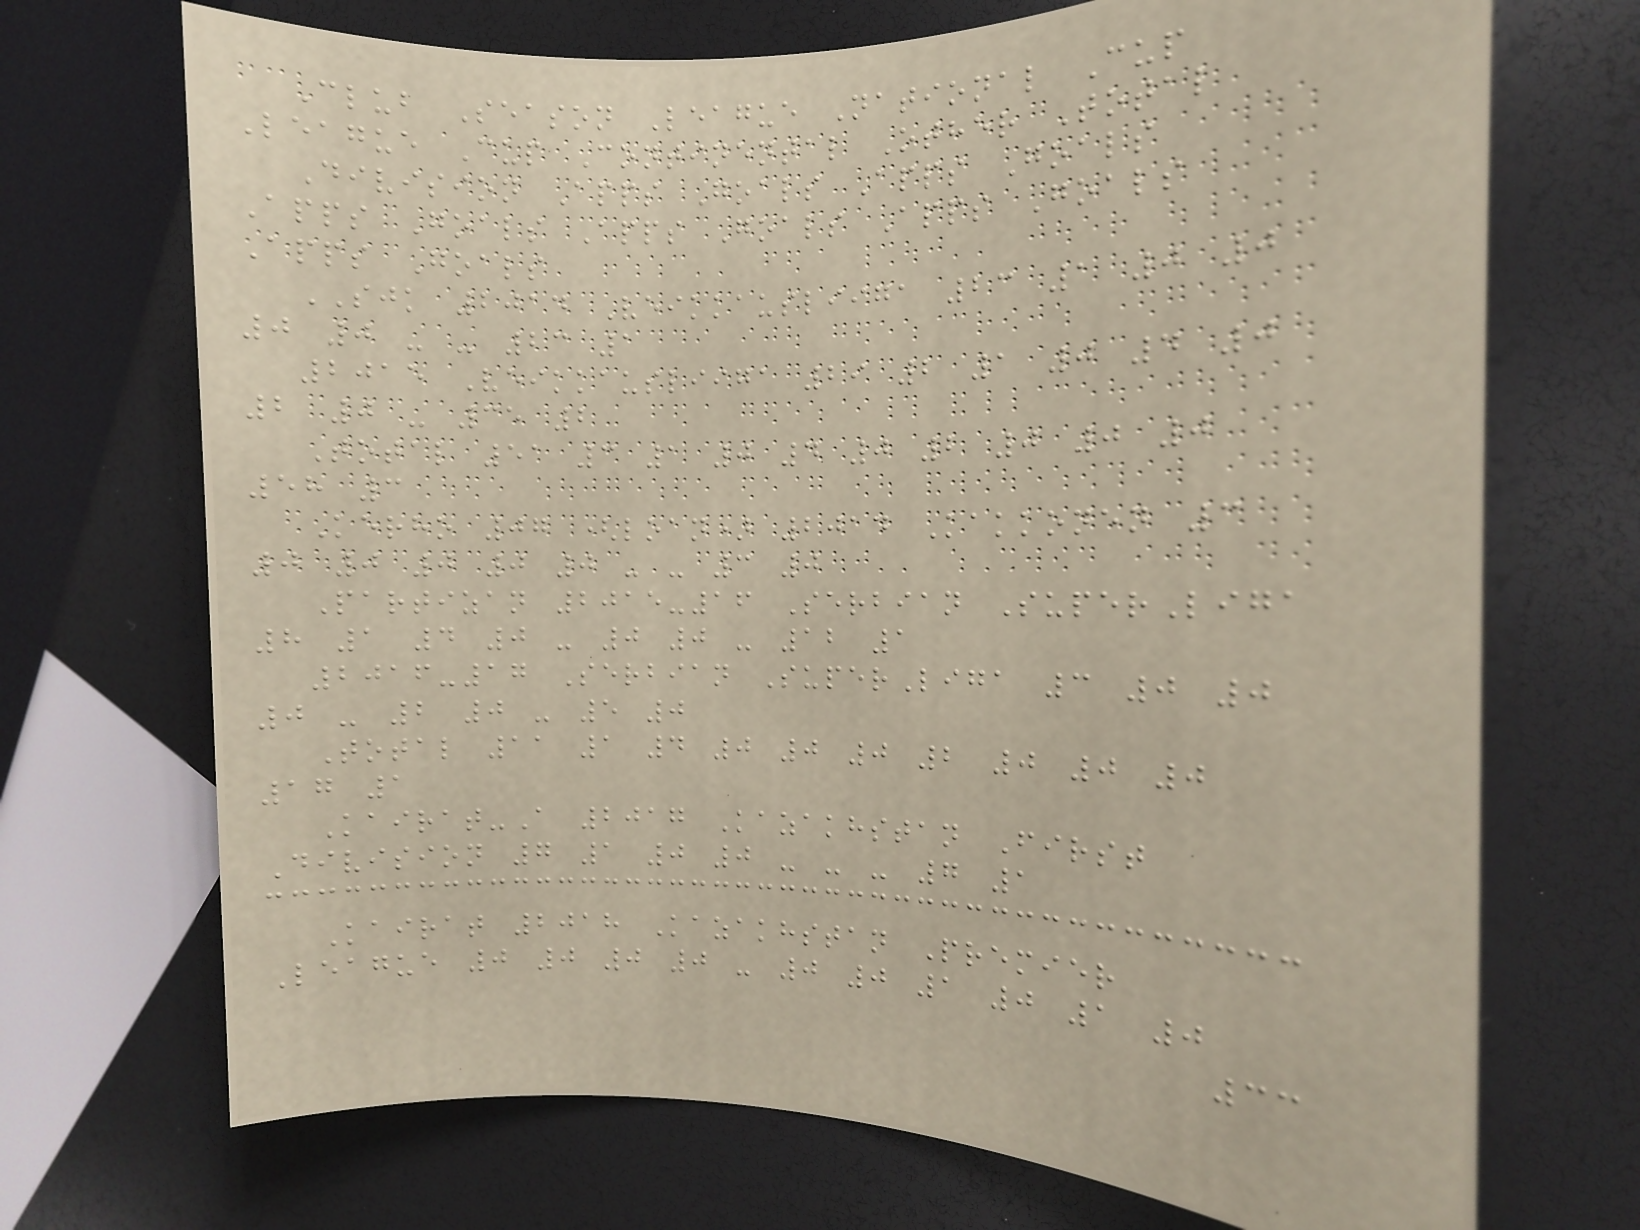Club Season League National Cup
League Cup Continental Other Total
Division Apps Goals Apps Goals
Apps Goals Apps Goals Apps Goals
Apps Goals
SJK 2014 Veikkausliiga 23 1 0 0
0 0 - - 23 1
2015 Veikkausliiga 29 2 1 0 4 0
2 0 - 35 2
Total 51 3 1 0 4 0 2 0 0 0
58 3
Kerho 07 (loan) 2014 Kakkonen 3
0 0 0 0 0 - - 3 0
Partizan 2015-16 Serbian SuperLiga
8 1 4 0 - 0 0 - 12 1
2016-17 Serbian SuperLiga 3 0 0
0 - 2 0 - 5 0
Total 11 1 4 0 0 0 2 0 0 0
17 1
Kairat-A 2017 Kazakhstan First
Division 7 1 0 0 - - - 7 1
Kairat 2018 Kazakhstan Premier
League 0 0 0 0 - 0 0 1 0 1 0
33
